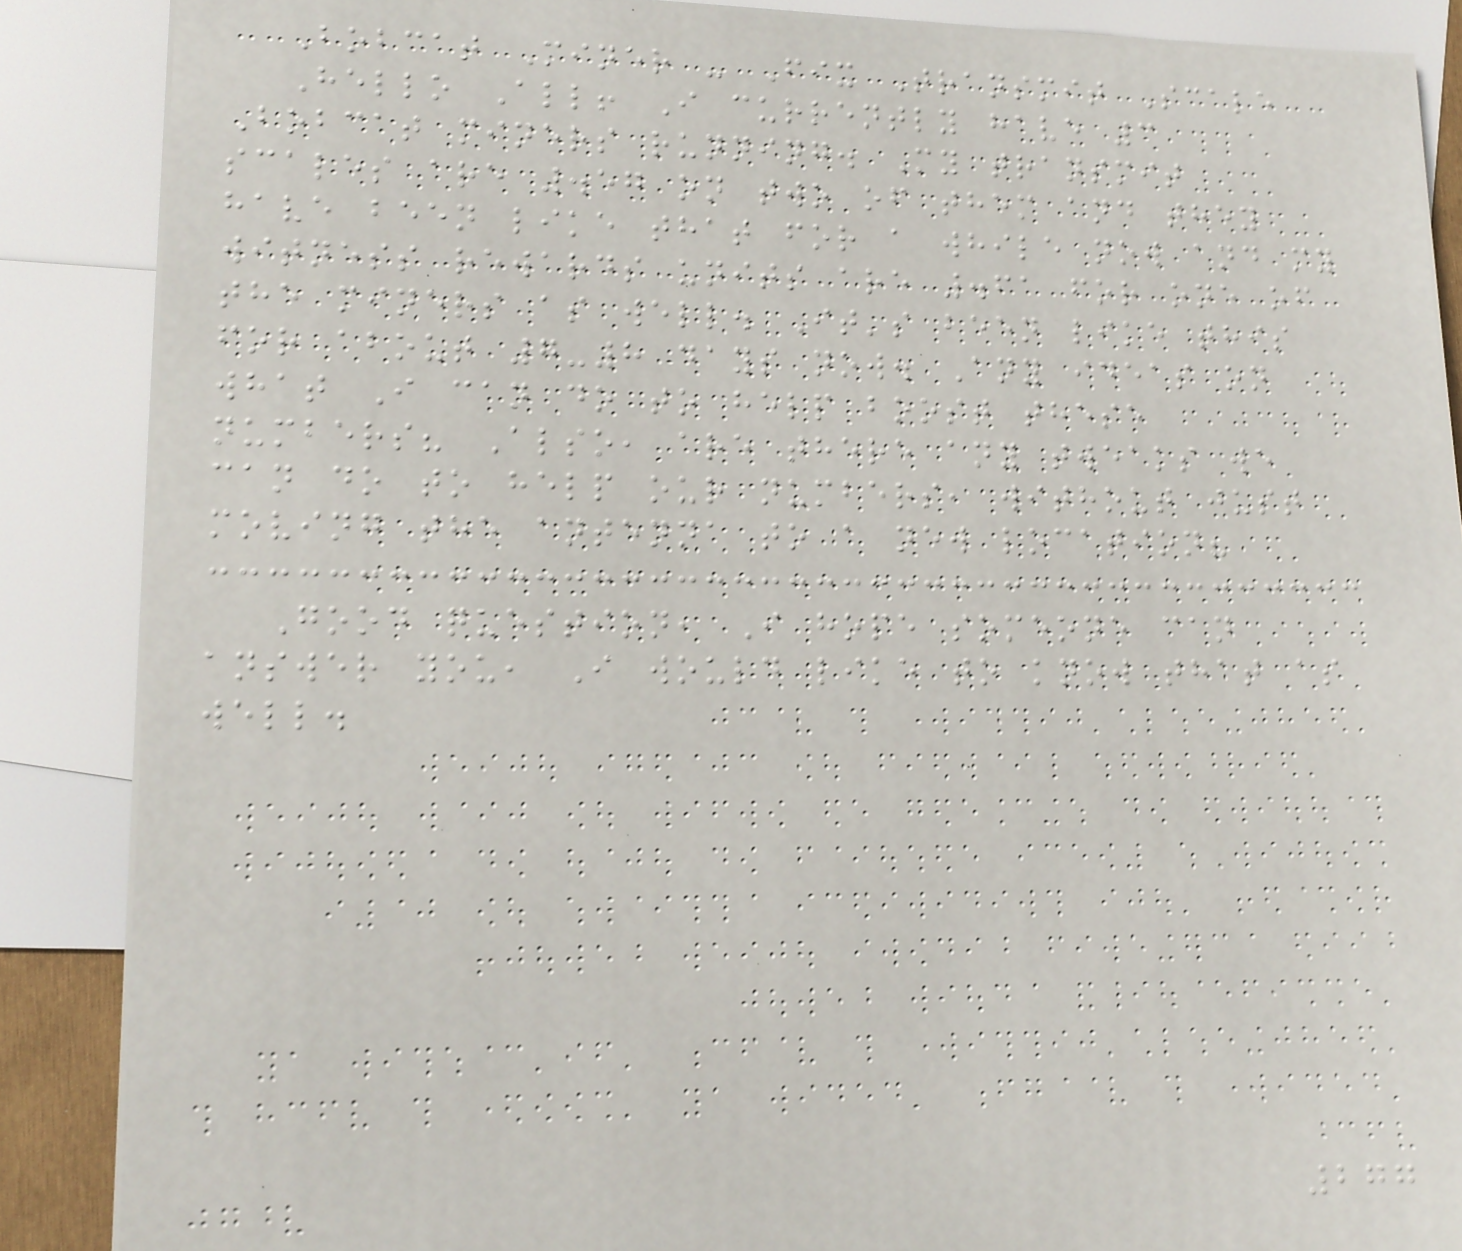Bobcat Miner - Fix Transmit Scale
Hello All! I currently have 3
Bobcat miners running. My transmit
scales are .57 on two of them and they
have been like that for a while now and my
witness rewards units are .61 for one of
the miners as well. It's been like this
for about 7-8 days now. Any ideas on
what I can do to help boost these
numbers? Also, are there any tweaks we
can do to help our numbers, without just
moving the antenna to a new location?
Good question, I hope someone can
answer you, I would like to know that as
well.
277
